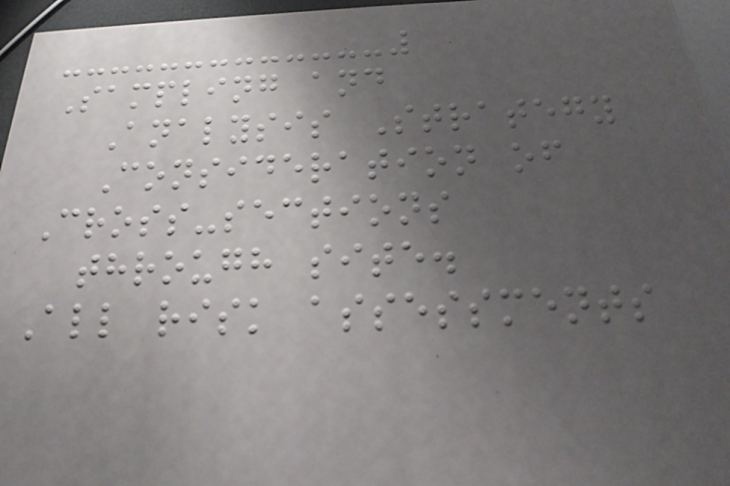Sampling and
Analysis Strategy
Consideration of
Cross-sections
through site.
All risk assessments
